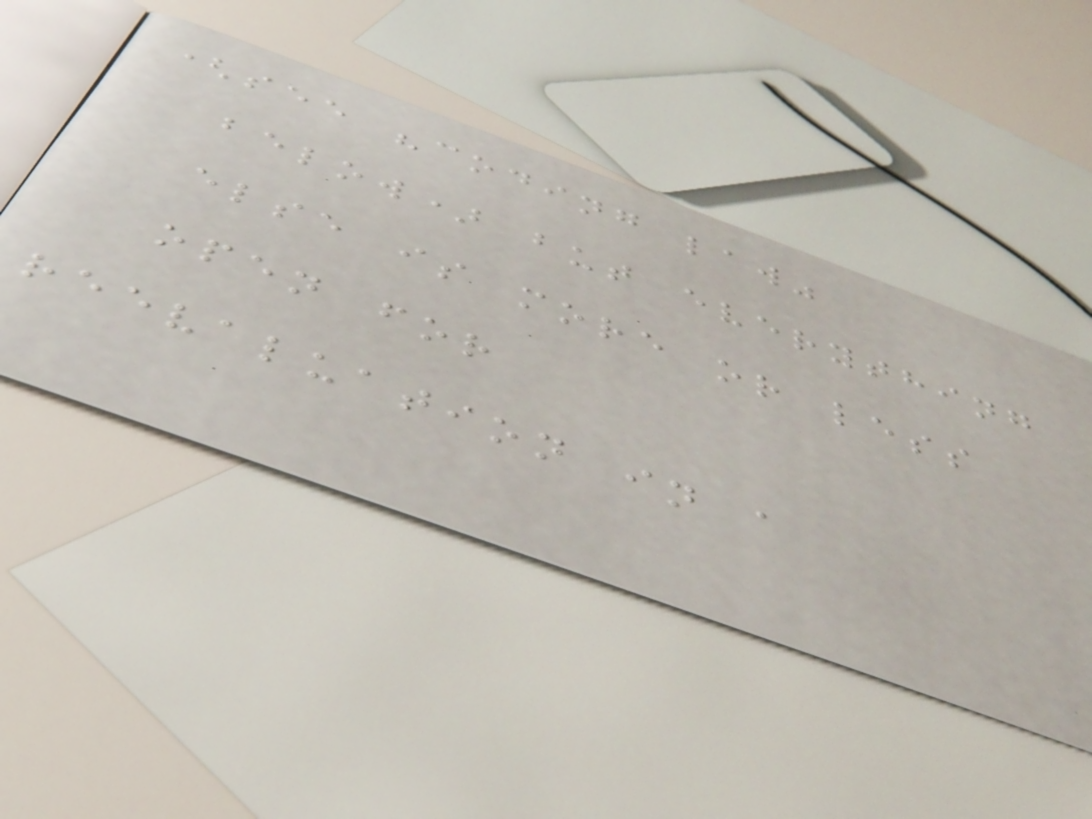(see "coding law"
below) but everything
else is more or less
open for
reevaluation in a
